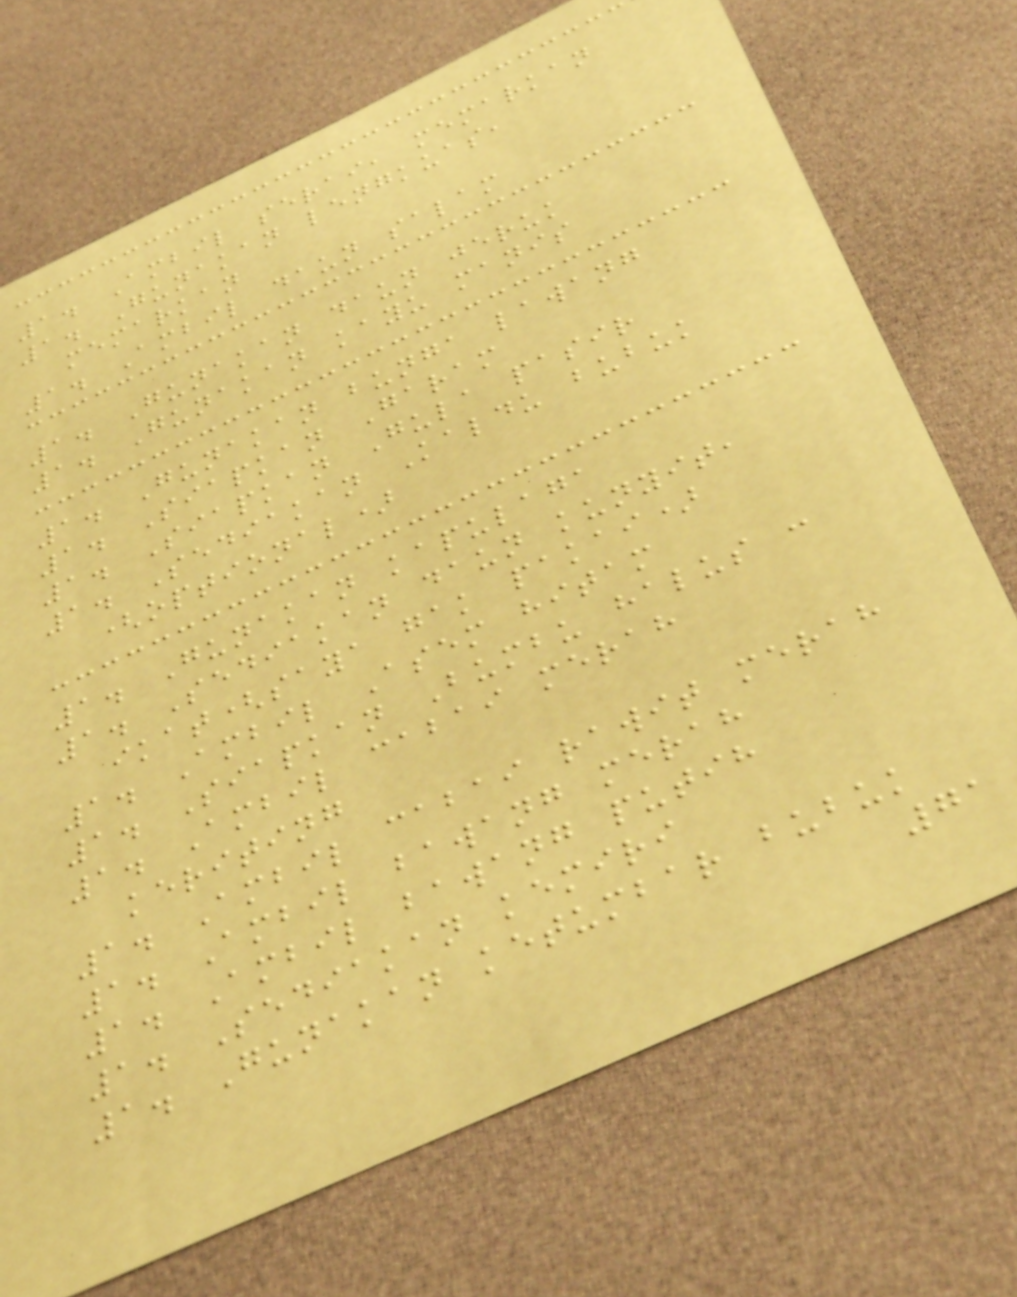1. Ambil serai, memarkan
1. Gunakan lengkuas,
memarkan
1. Ambil daun salam
1. Gunakan daun jeruk
1. Gunakan kayu manis
1. Gunakan bunga lawang
1. Siapkan Garam
1. Siapkan Gula pasir
1. Sediakan Kaldu bubuk
(optional)
1. Gunakan kapulaga
1. Sediakan daun kunyit,
ikat(saya gak pakai)
1. Ambil Asem hitam
1. Siapkan Bumbu halus :
1. Ambil cabai merah
keriting
1. Ambil cabai rawit merah
1. Ambil bawang merah
1. Ambil bawang putih
1. Sediakan kemiri
1. Gunakan ketumbar bubuk
71
